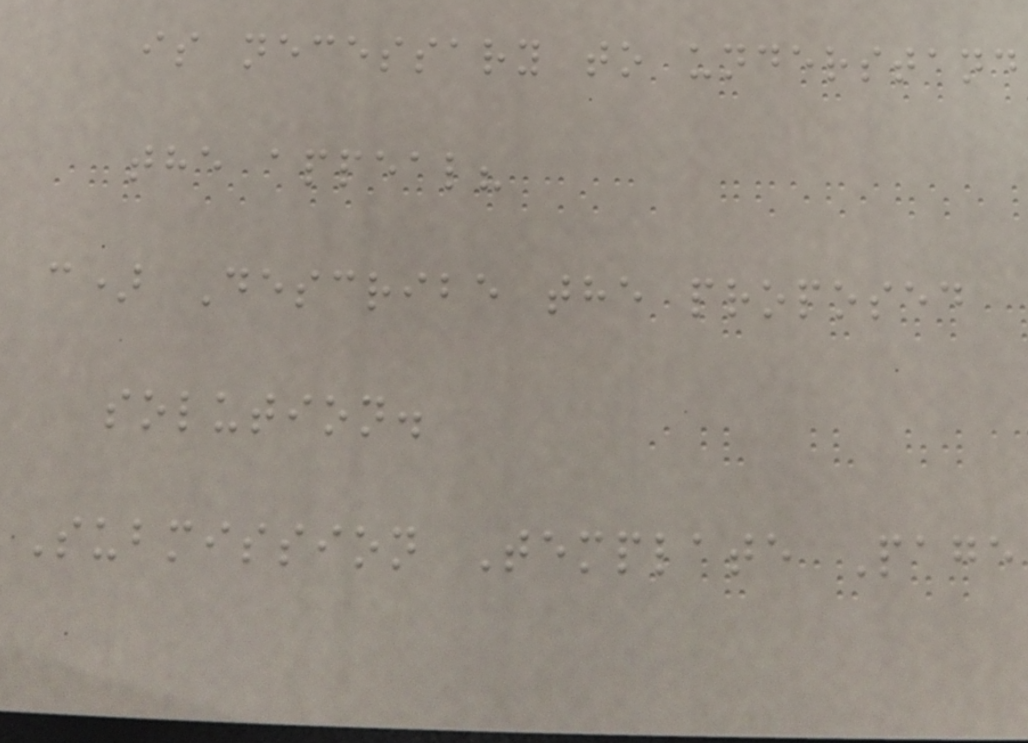is necessary to understand
the appeal?
c) Describe the proposed
solution.
Submission Template Page
